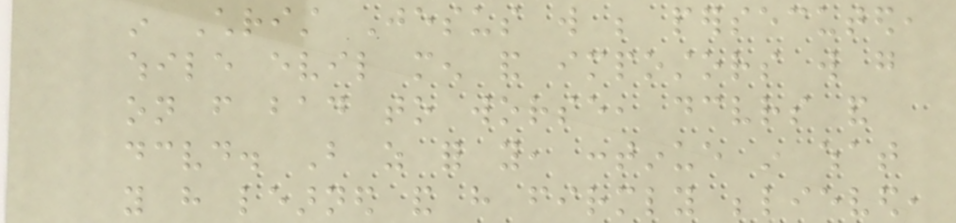in Christ Jesus will be persecuted,
while evil men and impostors will go
on from bad to worse, deceivers and
deceived. But as for you, continue in what
you have learned and have firmly believed,
